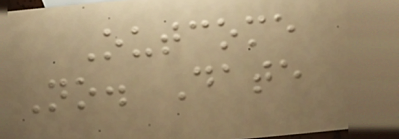Outcome
No. Date
